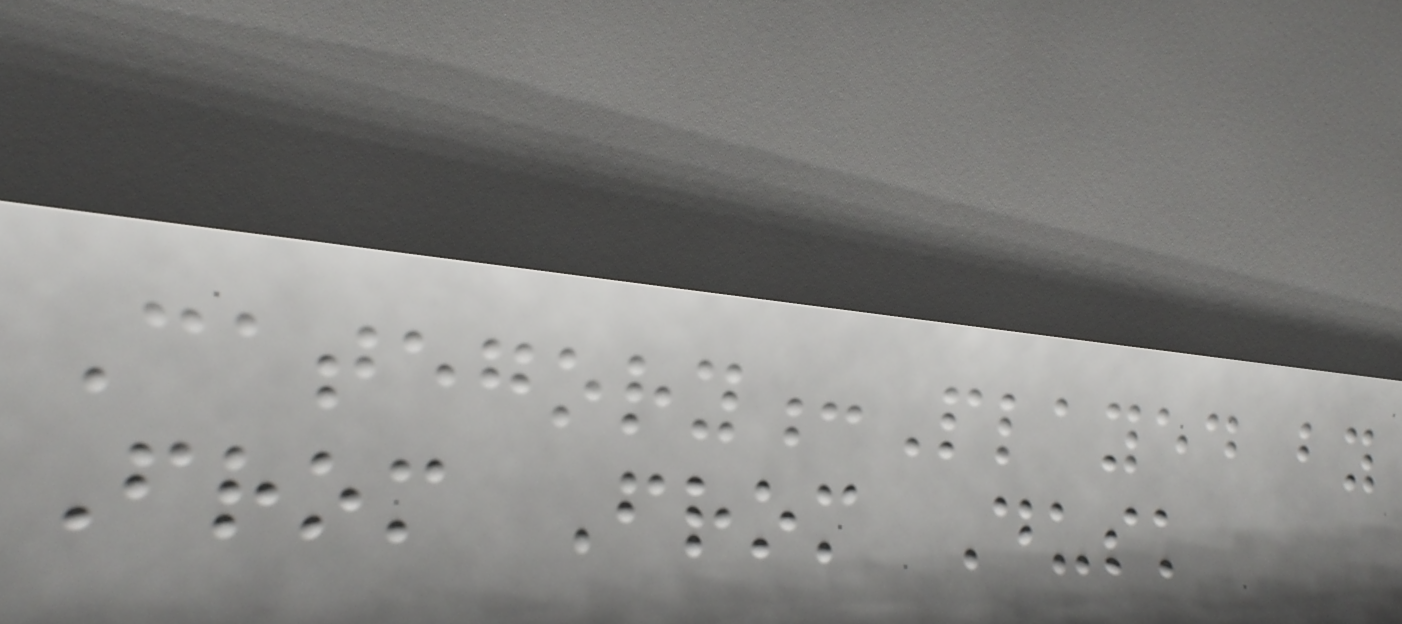Category:Played by
From From Dusk
